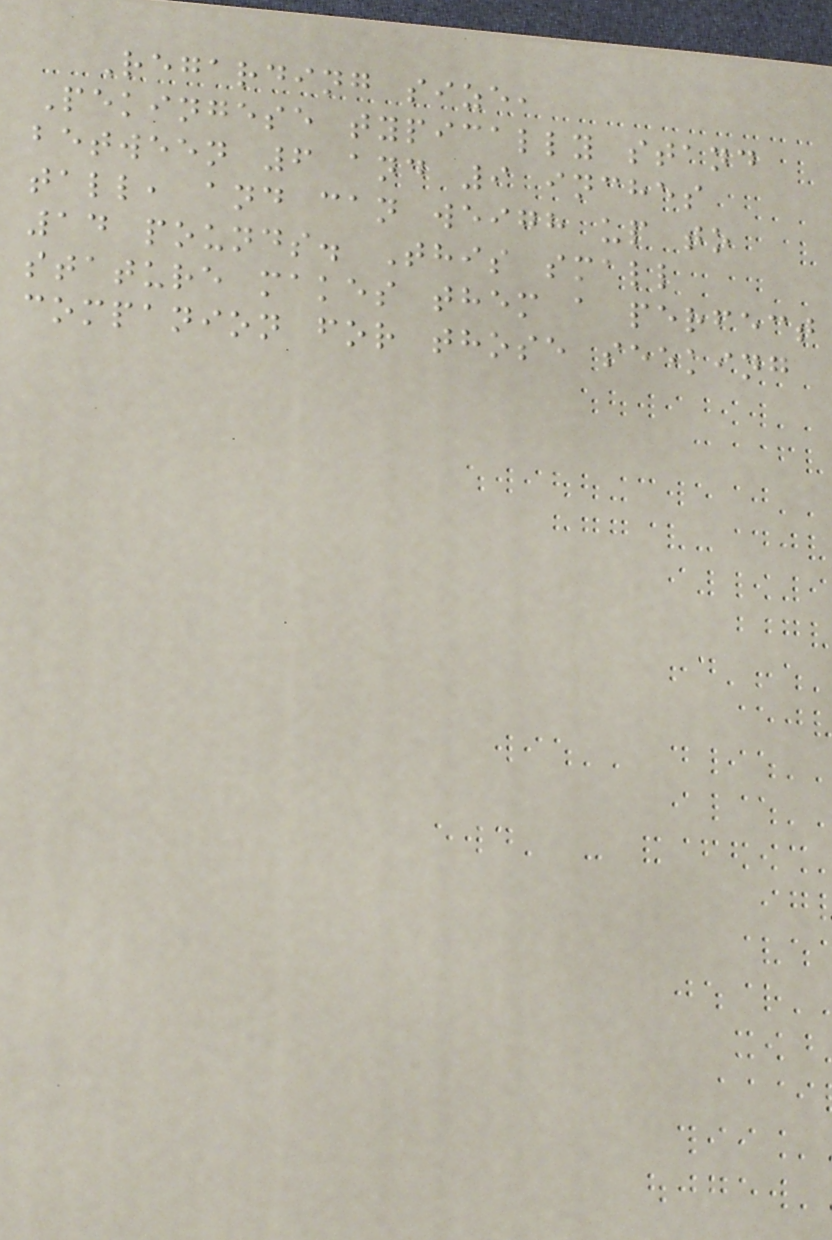Regarding size,
Pekingese typically stand
between 6 and 9 inches
tall, and can weigh up to
14 pounds. This small
stature makes them a perfect
companion for those seeking
